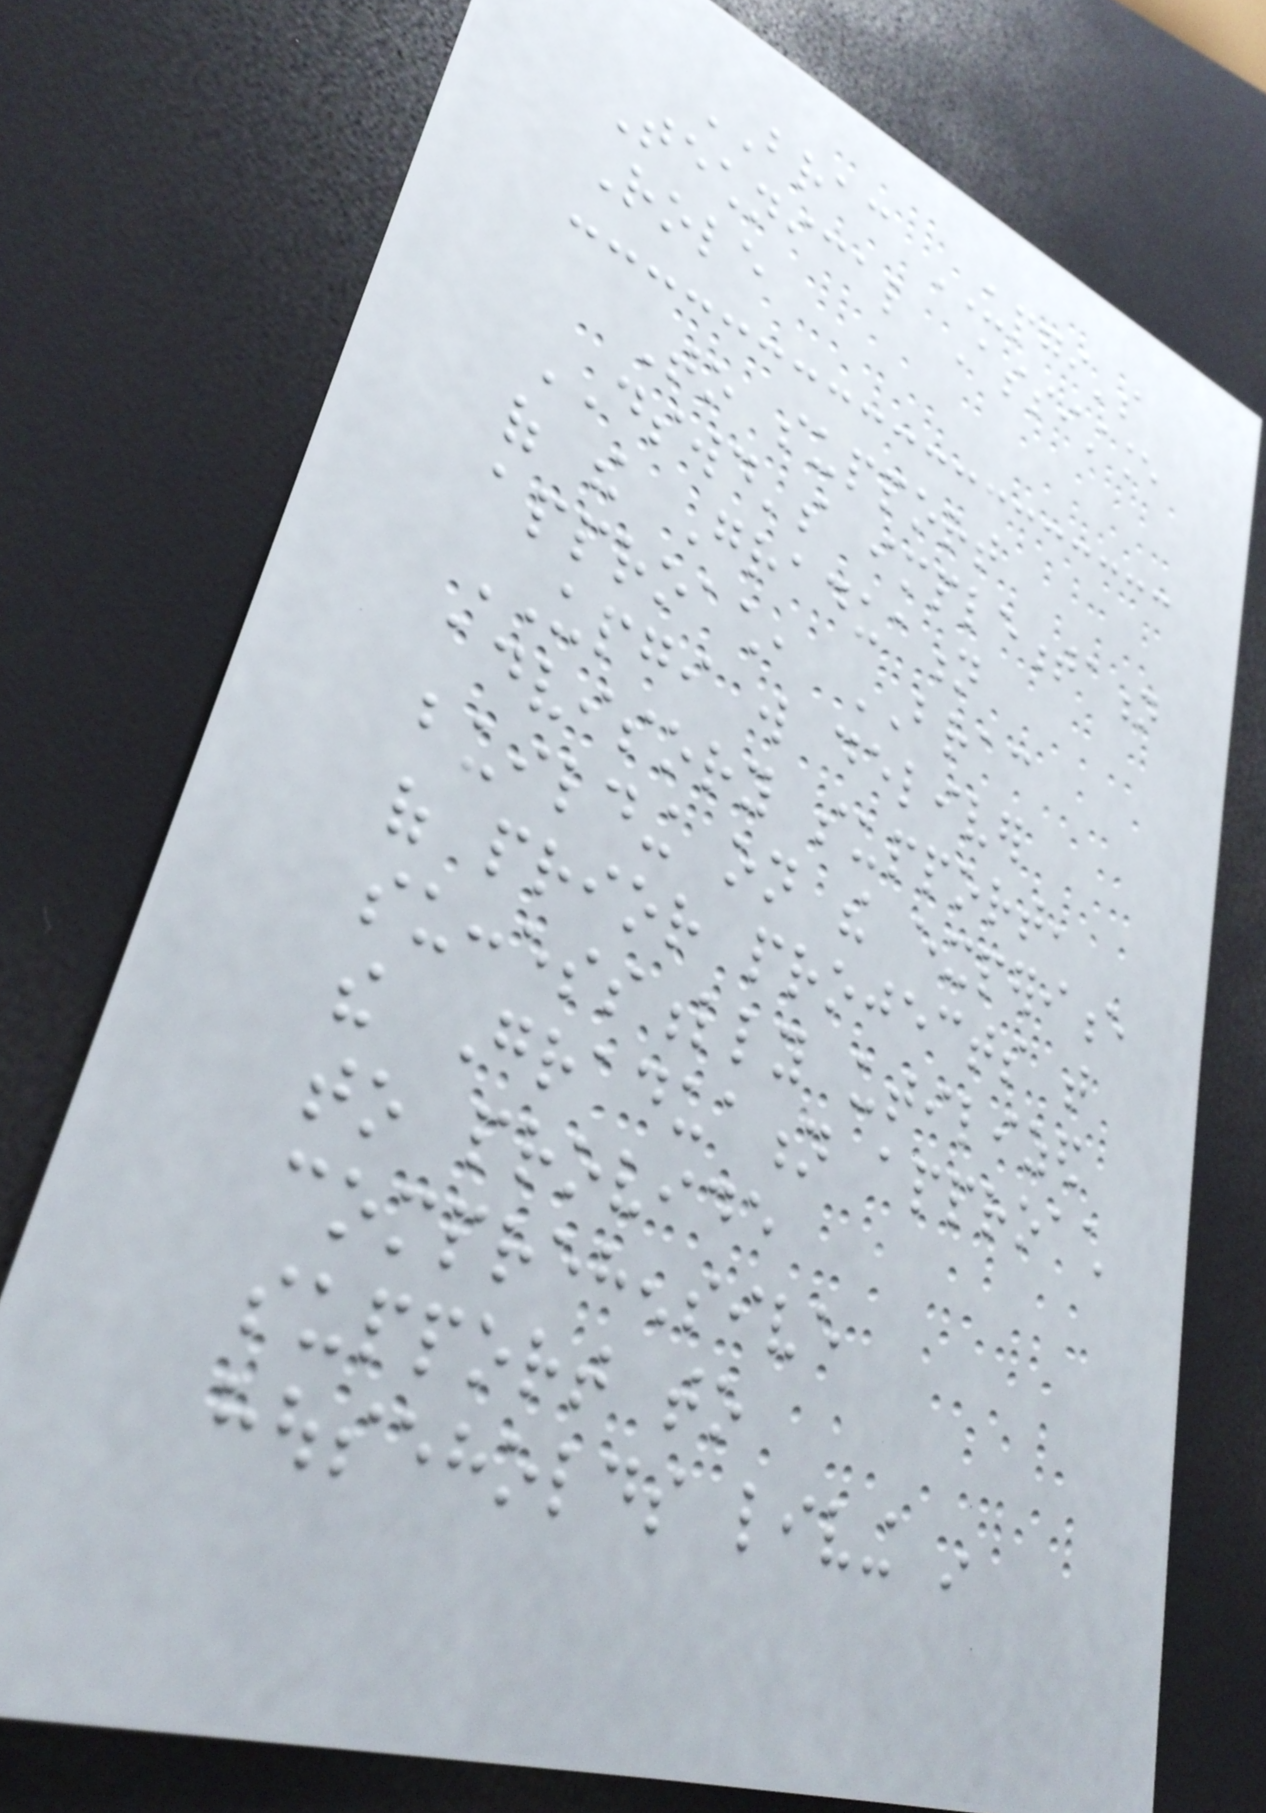BRAC UPGI's
Technical Assistance
Role
To support
DSWD's implementation
of the Graduation
approach, BRAC
UPGI will deliver
advisory support,
building on the experience
of prior projects that
successfully utilized
the Graduation approach
to provide
comprehensive
support to
households living in
